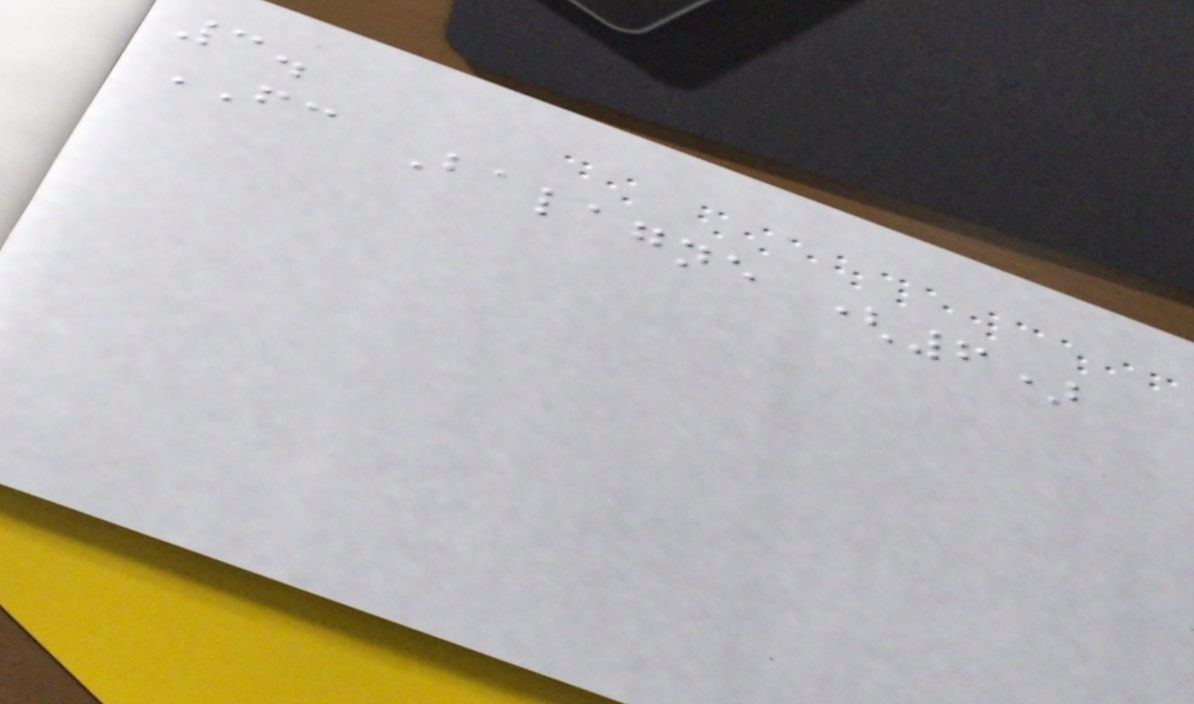3.
FC Balagne (6)
